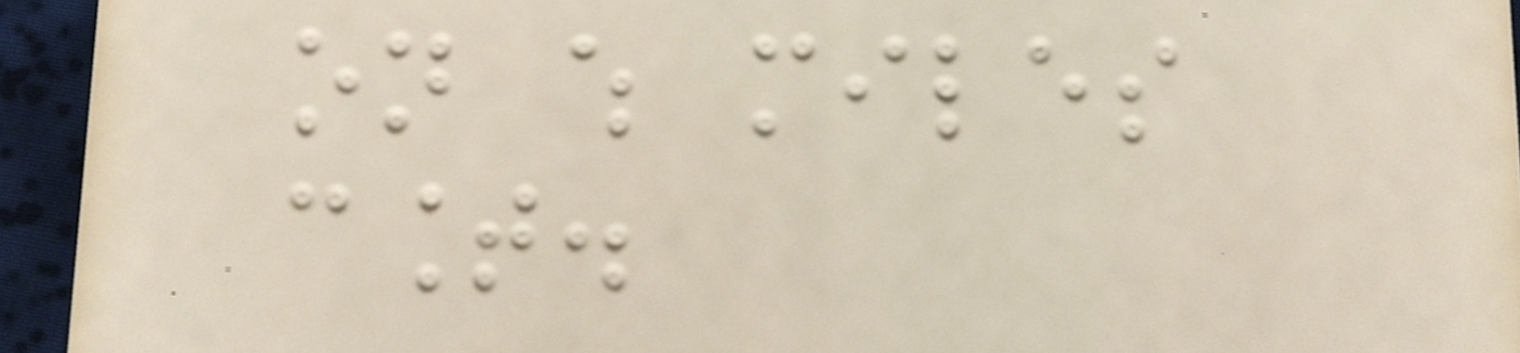on which miles
count.
